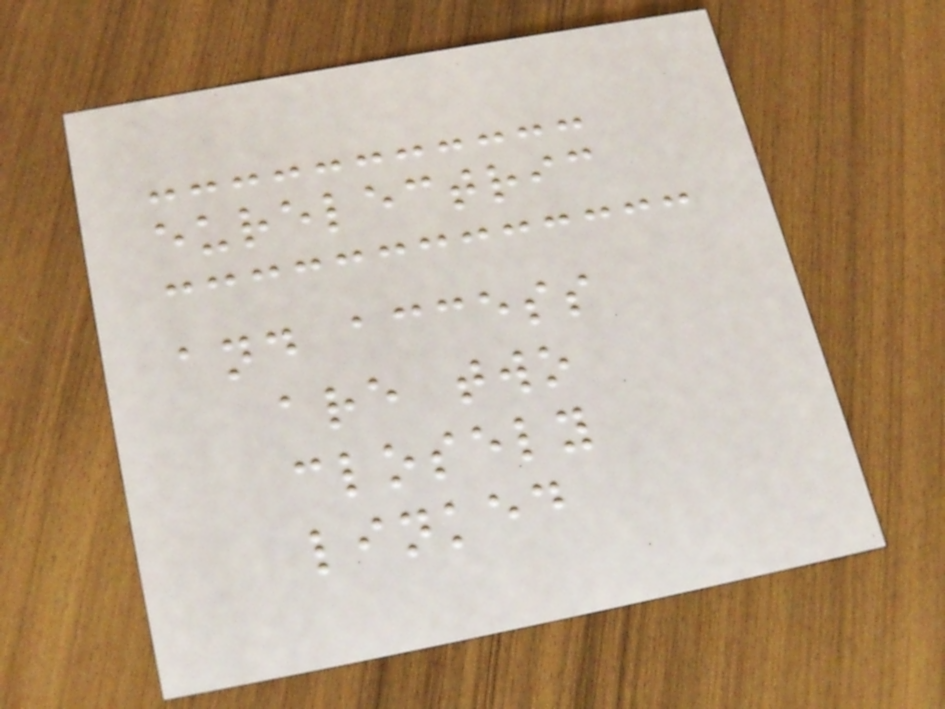eurelectric
and access
are two
closely
linked
